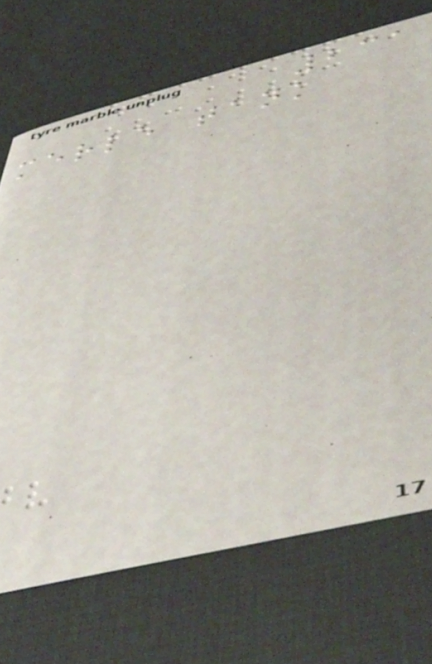231
merle tank
